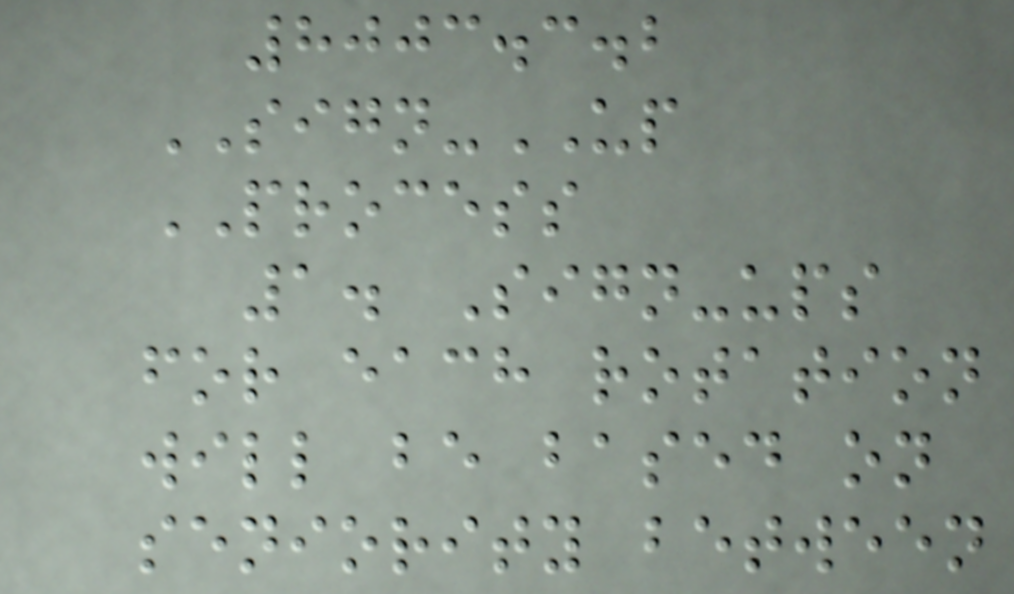8003.3.2
SIGN-UP
PROCESS
1. Sign-ups
for each rotation
will be based on
seniority between
